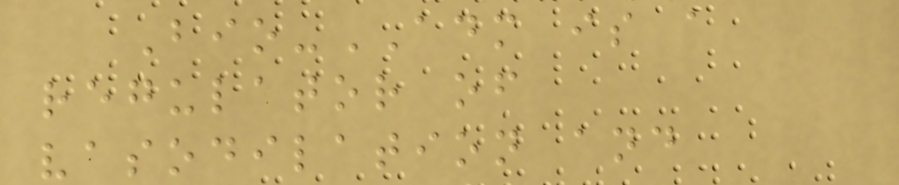Bio-ADM is a
regulator of
vasodilation and
